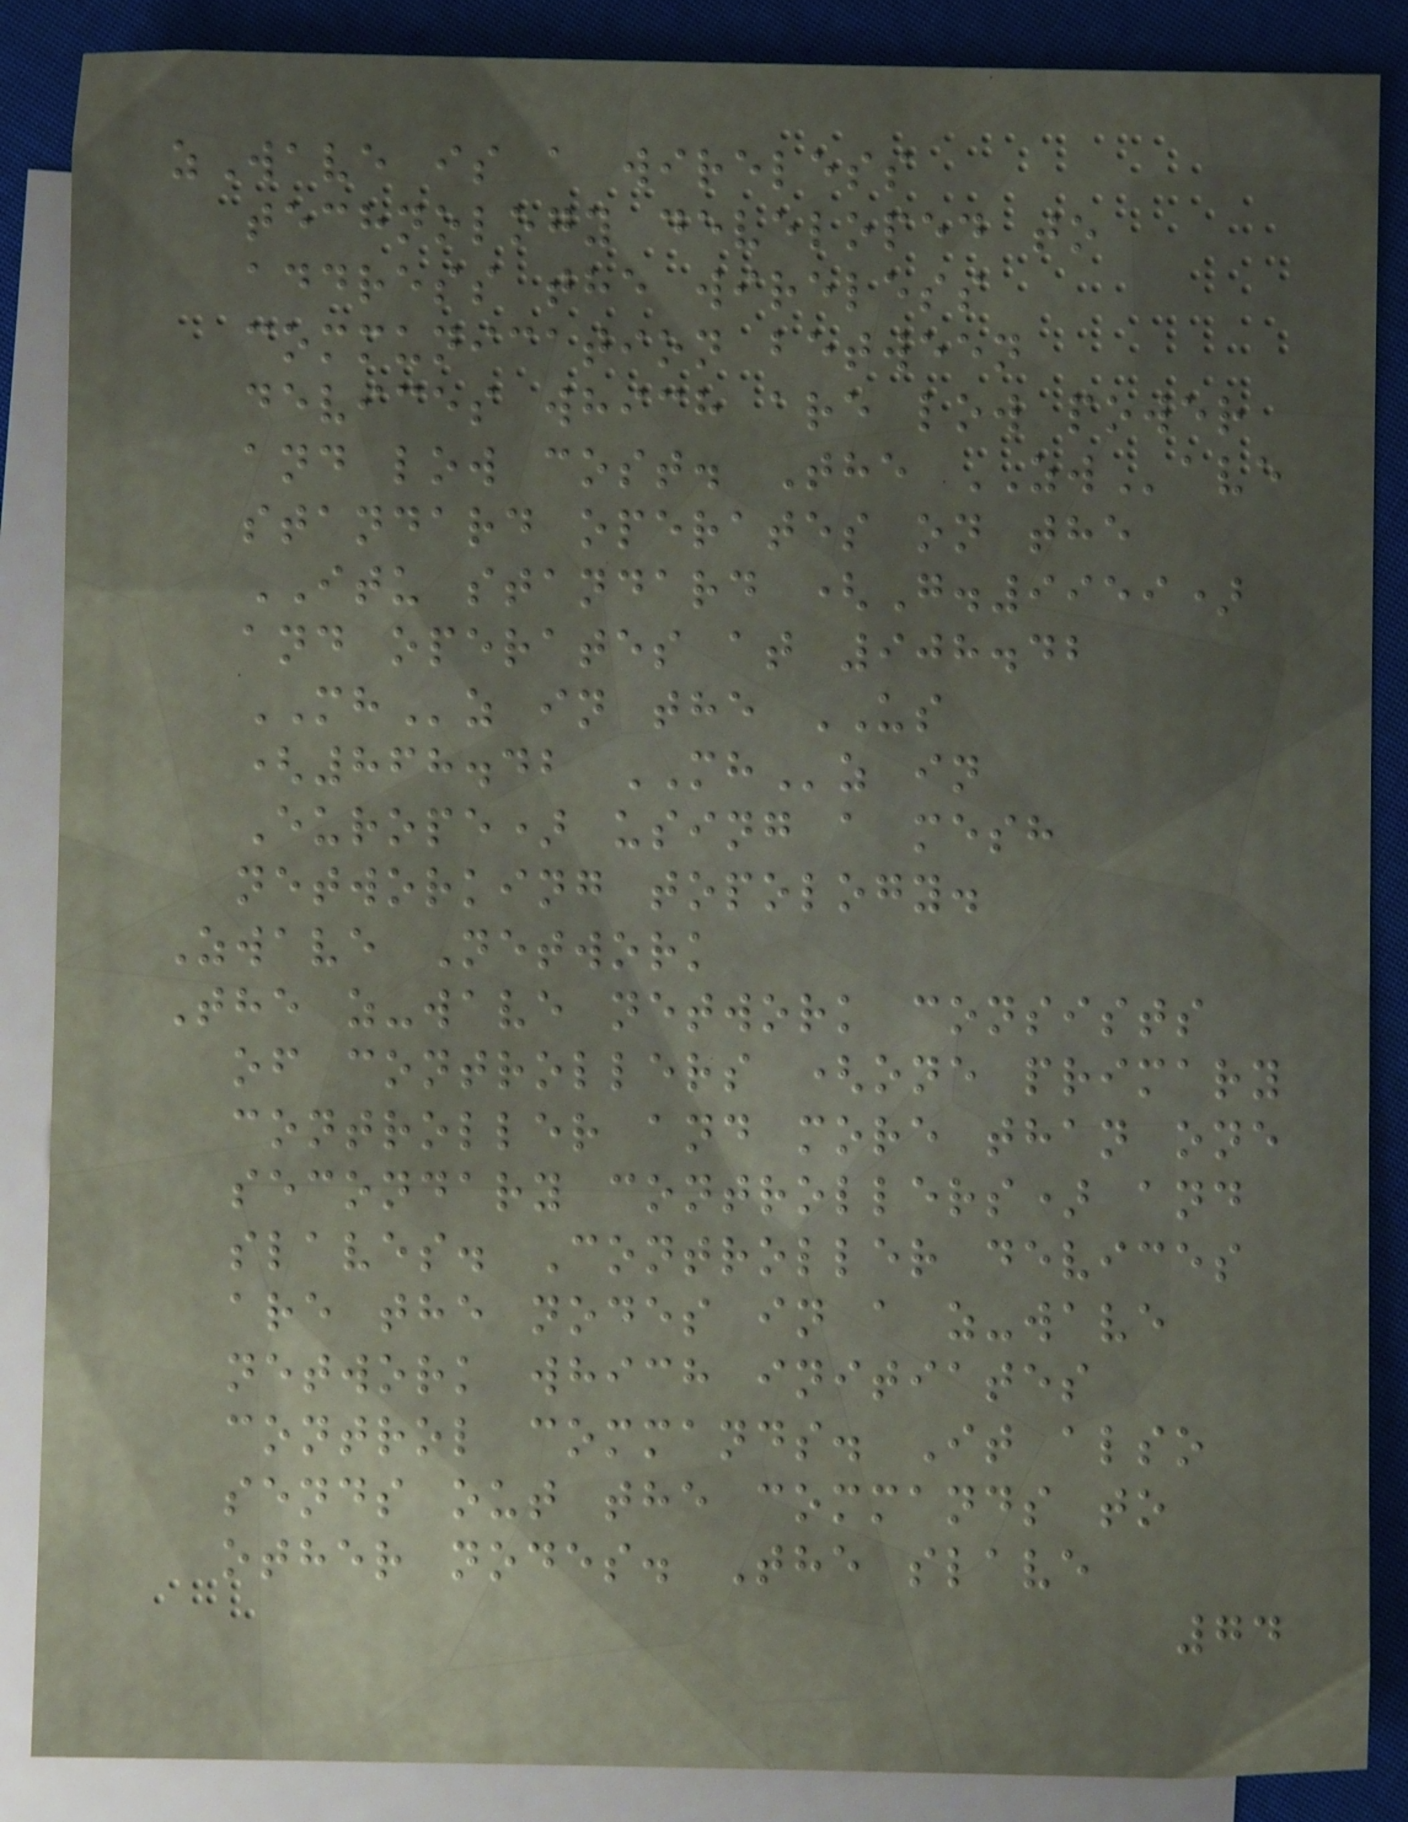zWave is a wireless
technology developed to
address the wireless
communication between
devices which are low power
and low cost. The ZWave
standard operates on the
ITU standard (G.9959)
and operates at 908.42
MHz in the US
(868.42 MHz in
Europe) using a mesh
networking topology.
Zwave Network
The z-wave network consists
of controllers (one primary
controller and more than one
secondary controllers) and
slaves. Controller devices
are the nodes in a z-wave
network which initiates
control commands. It also
sends out the commands to
other nodes. The slave
74
